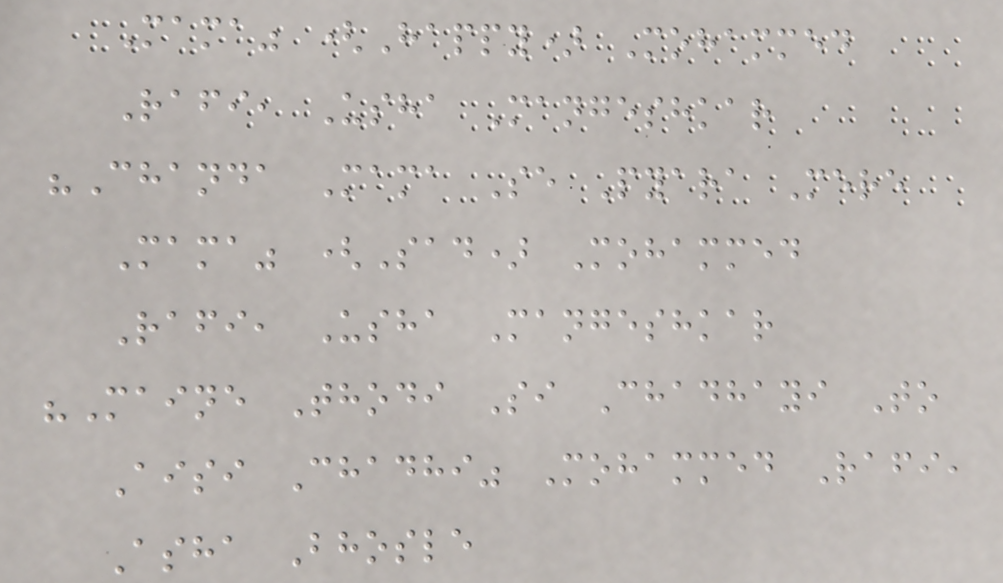Mama" (Happy) Mohammed
Rafi, Usha Mangeshkar
"Chanda Mama Se Pyara Mere
Mama" (Sad) Mohammed
Rafi, Usha Mangeshkar
"Maine Thodi Si Chadhayi To
Aisi Chadhi" Mohammed Rafi,
Asha Bhosle
